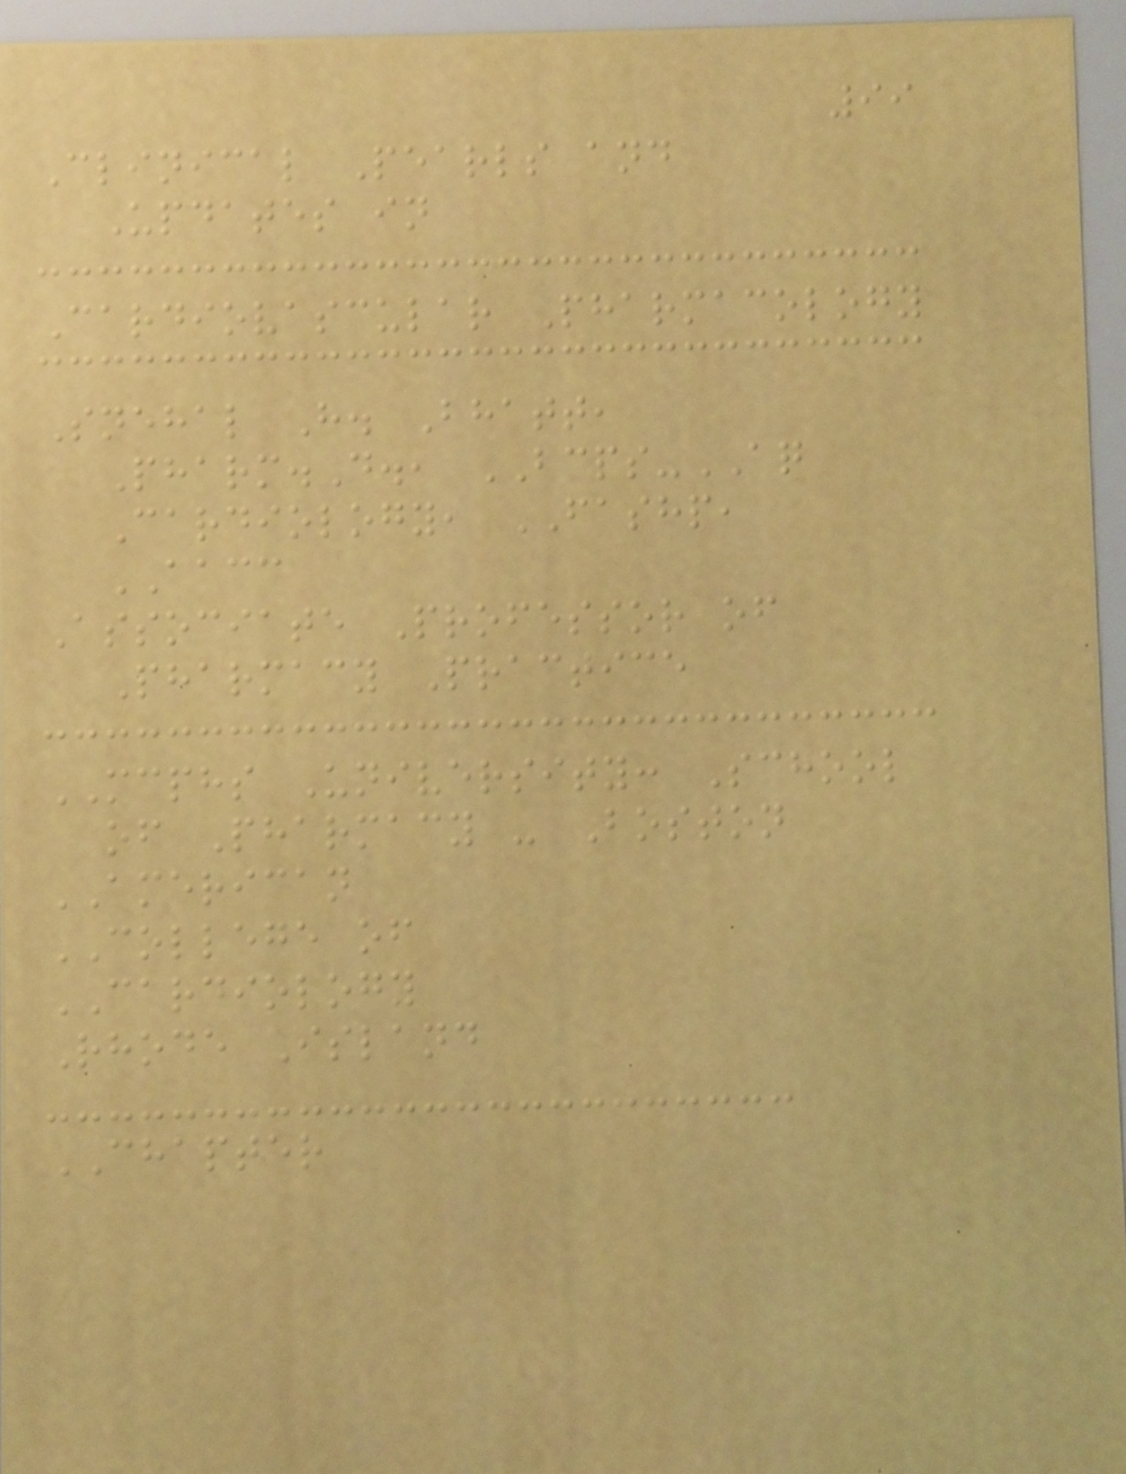99
Clinical Pearls and
Updates in
Cardiovascular Pharmacology
Snehal H. Bhatt,
Pharm.D., BCPS-AQ
Cardiology, FASHP,
AACC
Associate Professor of
Pharmacy Practice
MCPHS University: School
of Pharmacy - Boston
AMERICAN
COLLEGE of
CARDIOLOGY
Rhode Island
CHAPTER
